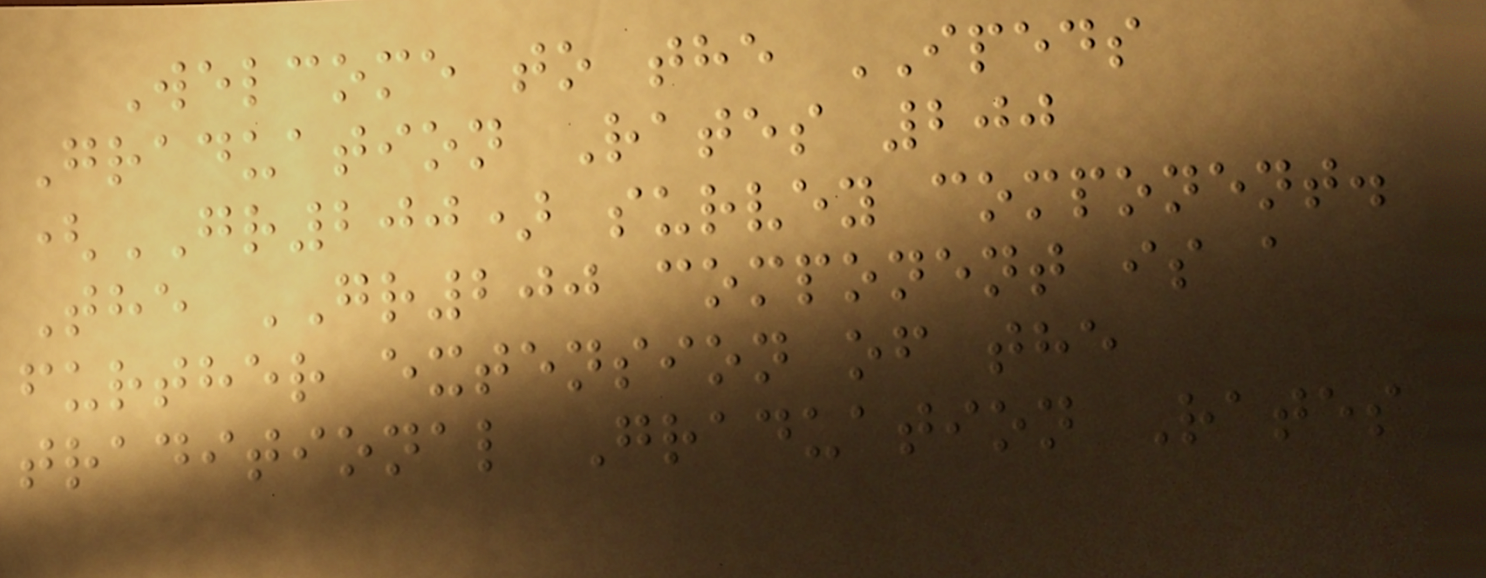Welcome to the IPEDS
Graduation Rates 200
(GR200) survey component.
The GR200 component is a
further extension of the
traditional Graduation Rates
